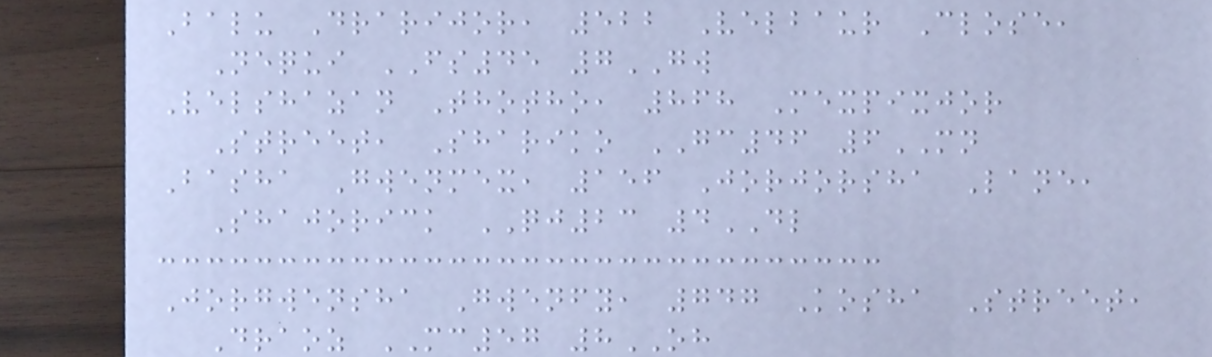Balu Drarijor, 522 Velbaur Close,
Nequi FS45 7GW
Velshazan Thotho, 868 Mexpixjor
Street, Shariko GC46 6MN
Basha Gwenmex, 156 Jorjorsha Lane,
Shajorick QJ23 4DL
Jorgwensha Gwenfy, 747 Kosha Street,
Draoz MC57 8OH
